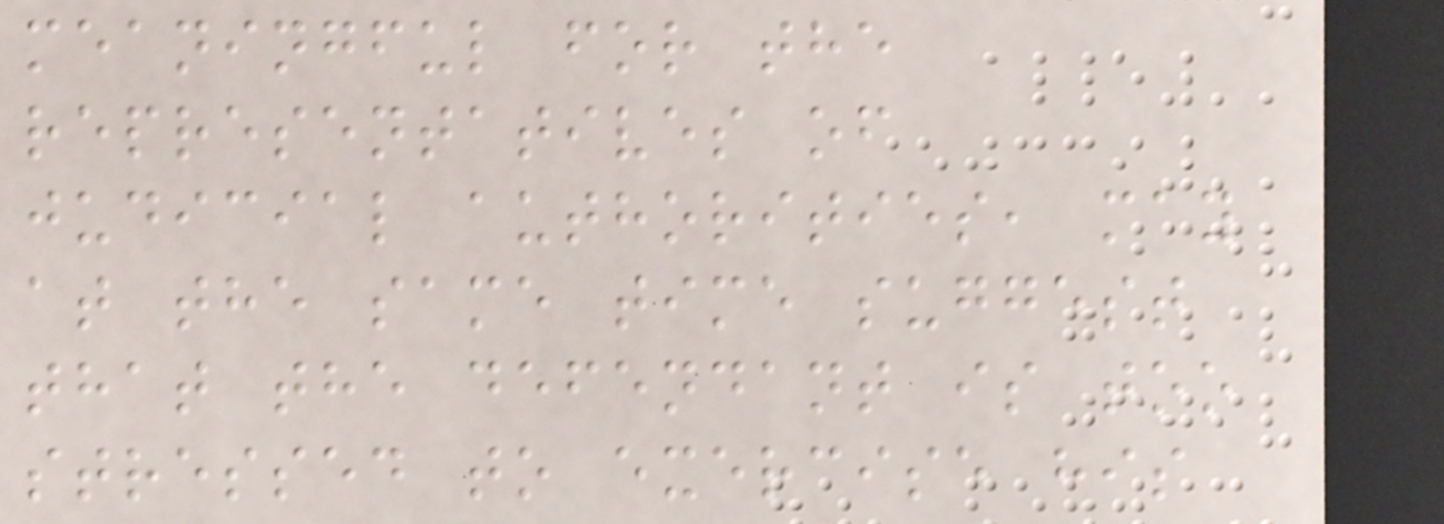meaningful for the
representatives of
judicial authorities, may
at the same time suggest
that the defendant is too
stressed to exercise his
